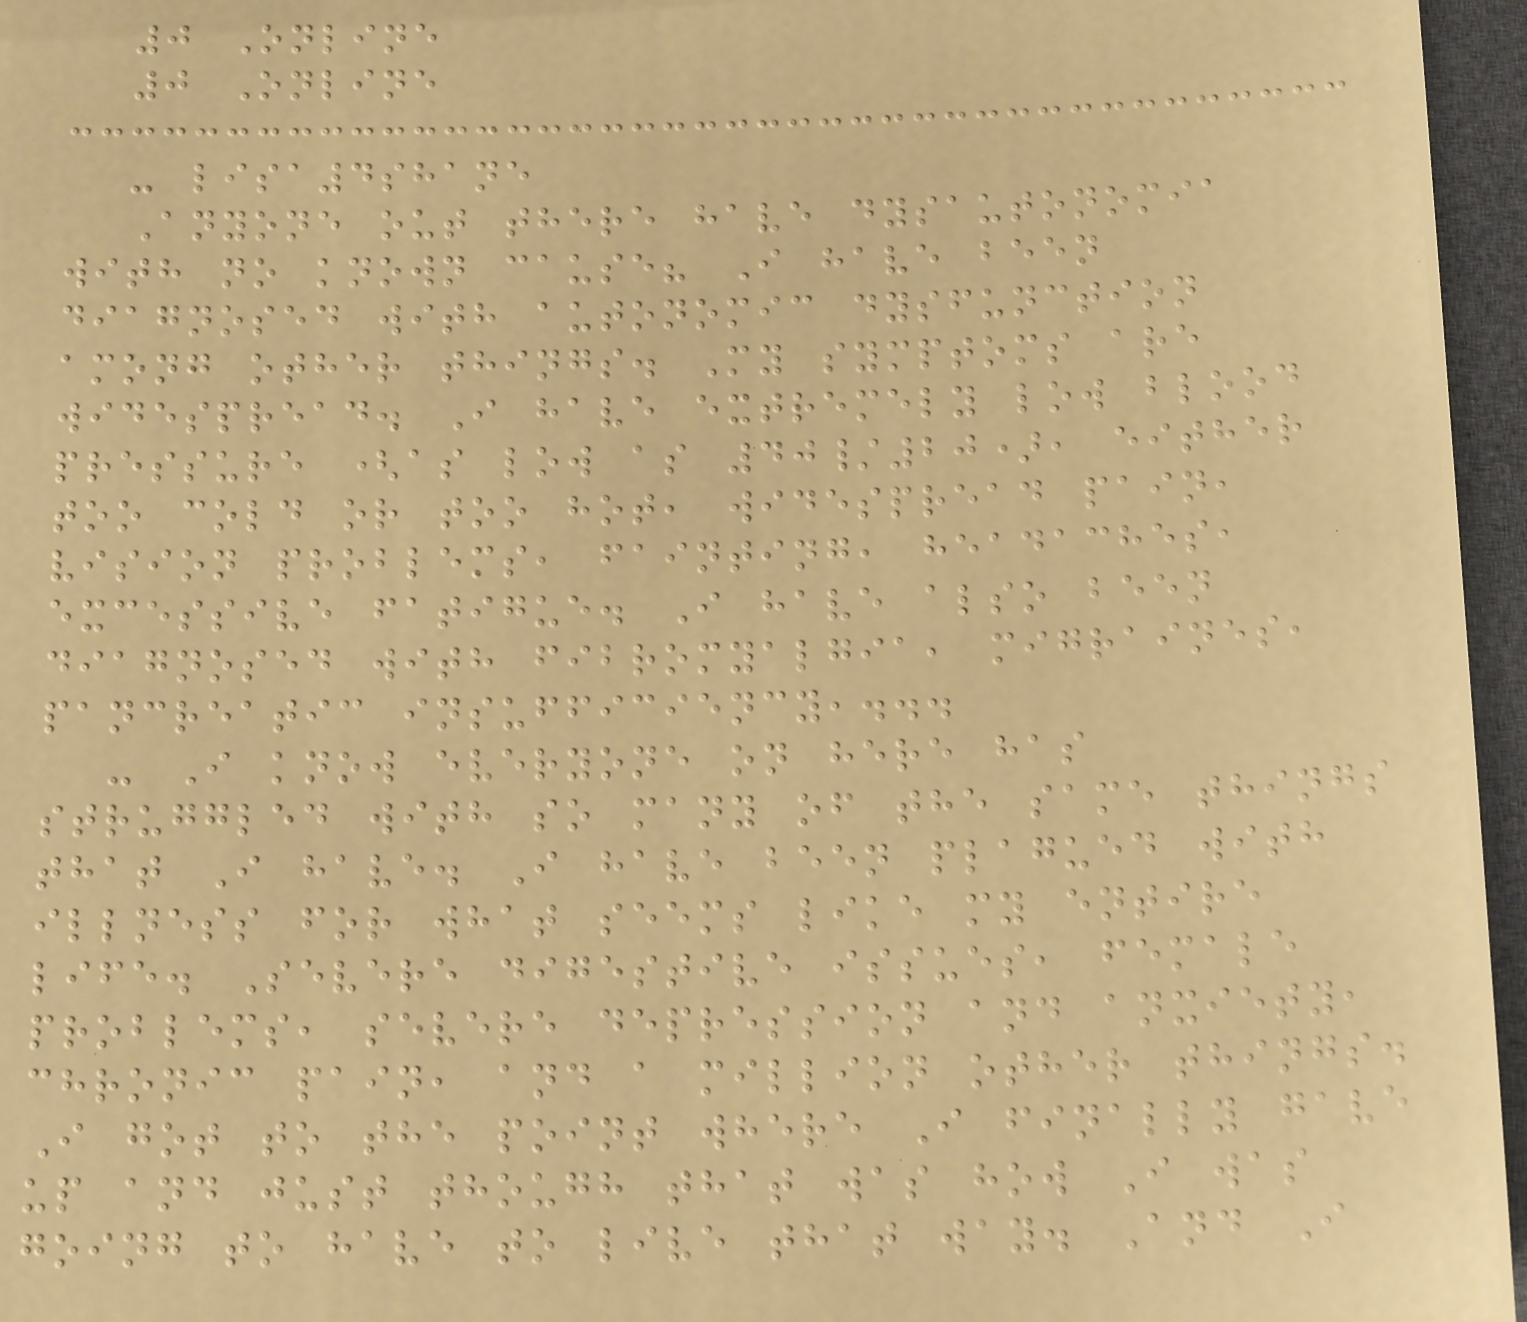0 Online
0 Online
- lisa4shane
Anyone out there have dysautonomia
with no known cause? I have been
diagnosed with autonomic dysfunction
among other things. My symptoms are
widespread. I have extremely low blood
pressure (as low as 40/20), either
too cold or too hot, widespread pain,
vision problems, fainting, headaches,
excessive fatigue. I have also been
diagnosed with fibromyalgia, migraines,
pancreatic insufficiency,...
- I know everyone on here has
struggled with so many of the same things
that I have. I have been plagued with
illness for what seems like my entire
life. Severe digestive issues, female
problems, severe depression and anxiety,
chronic pain, and a million other things.
I got to the point where I finally gave
up and just though that was how I was
going to have to live that way. And I
